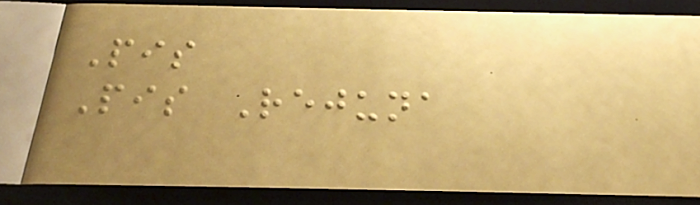Pis
Pis Rejuna
